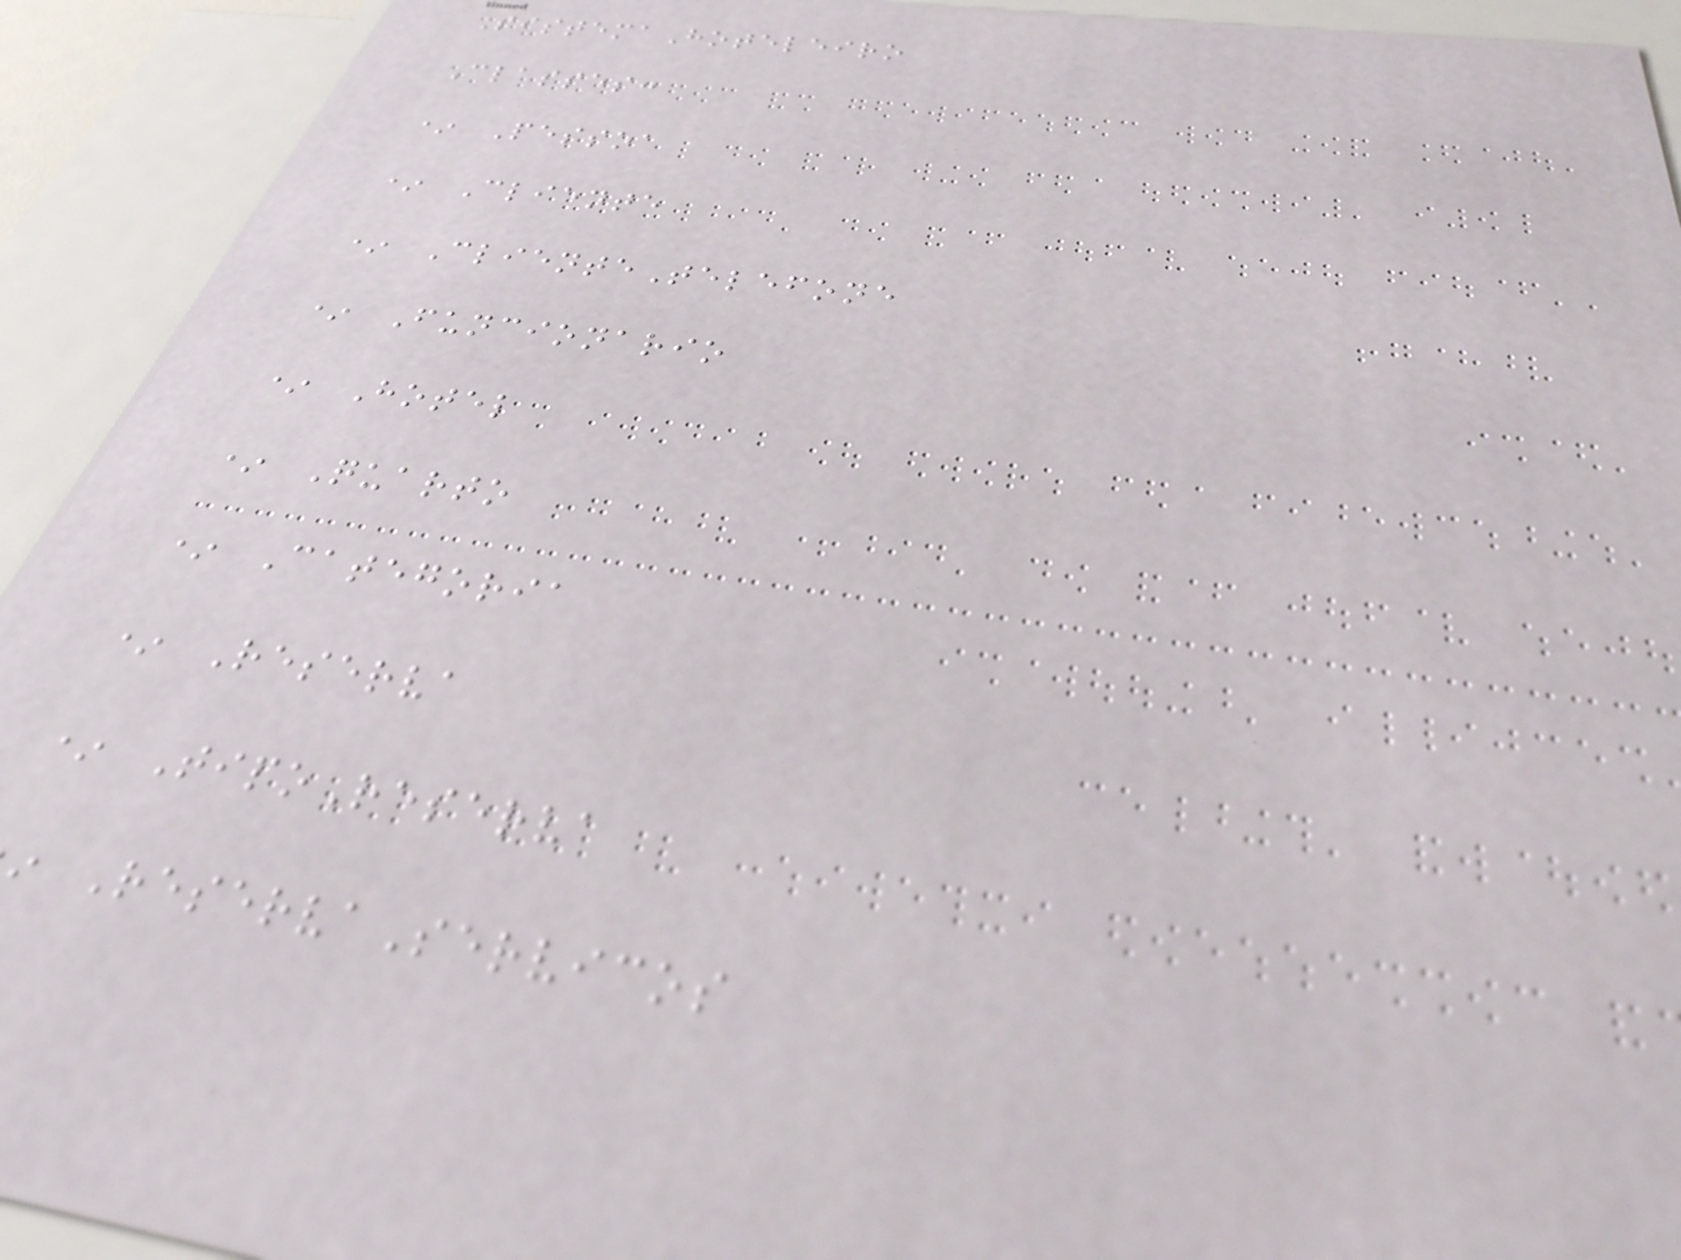SistemaHoteleiro
Classes:
* Pessoa
* Cliente
* ClienteTelefone
* Funcionario
* Hotel
* Quarto
* Categoria
* Reserva
* TipoReserva
ReservaServicos
